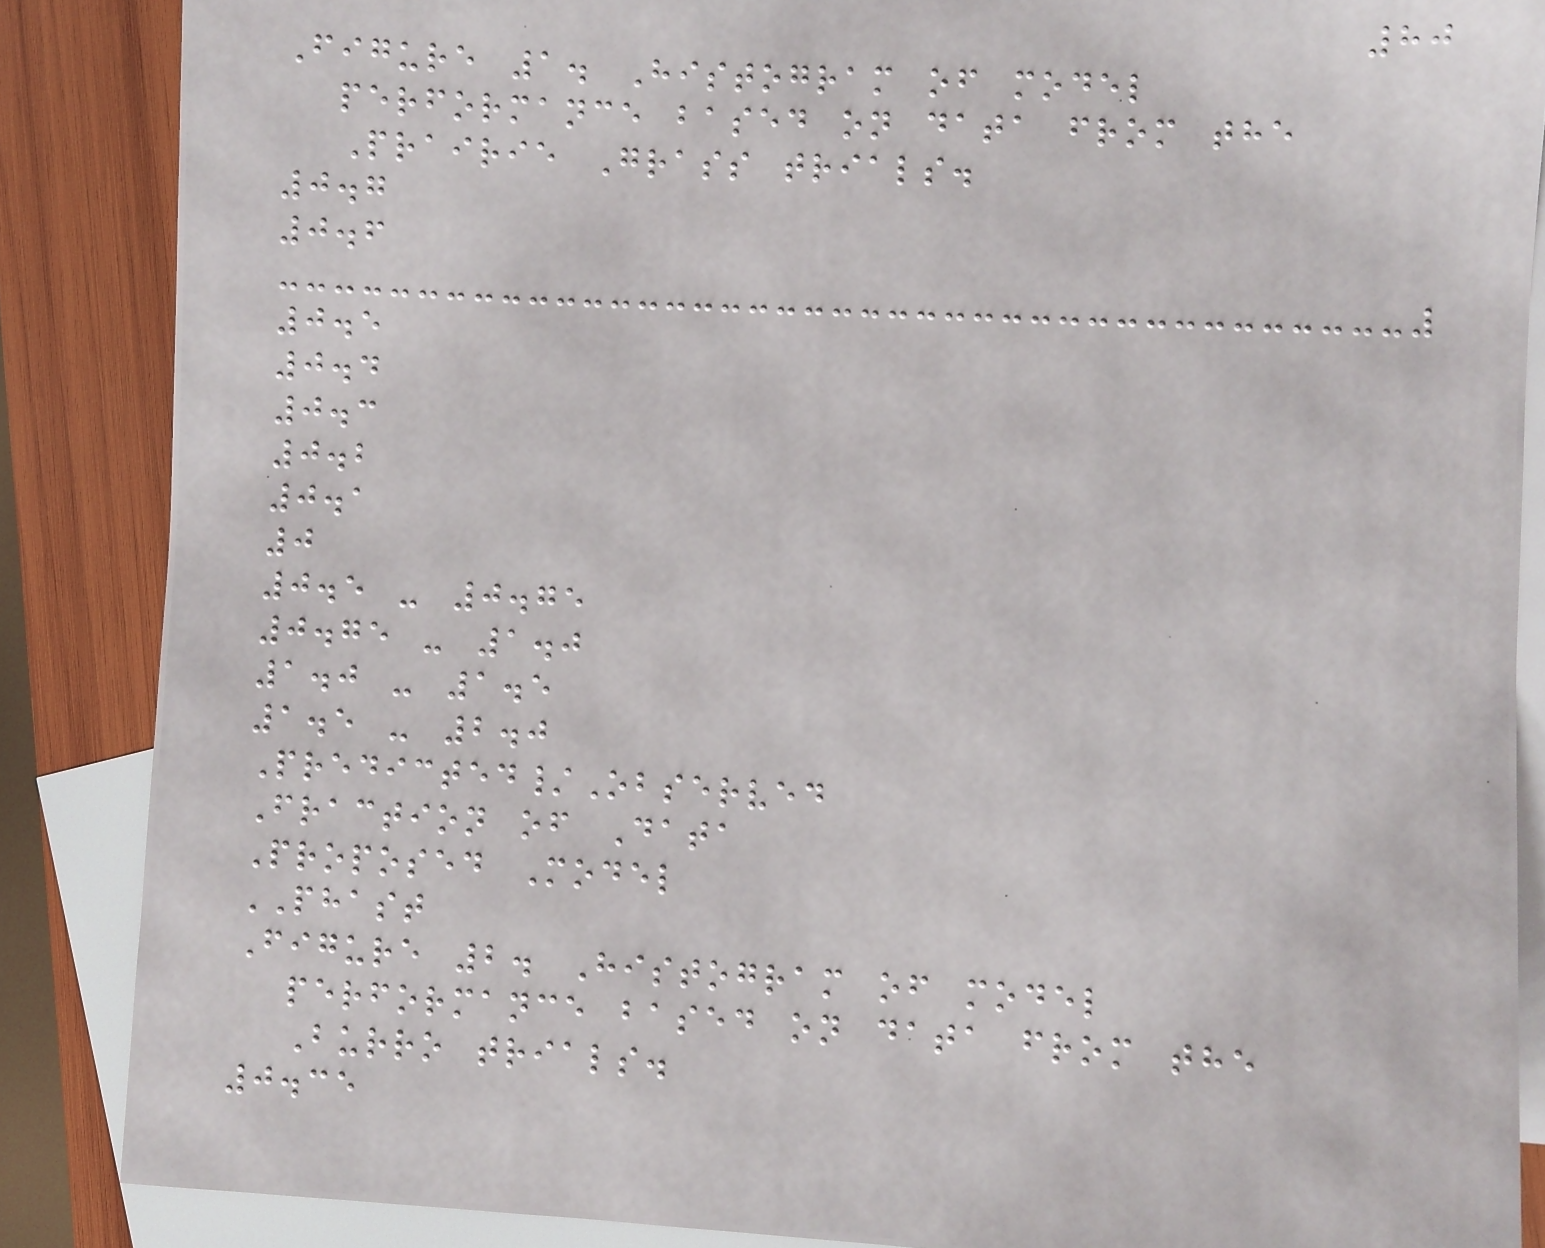80
Figure 1. Histogram of model
performance based on data from the
Prairie Grass trials.
0.7
0.6
0.5
0.4
0.3
0.2
0.1
0
0.5 - 0.75
0.75 - 1.0
1.0 - 1.5
1.5 - 2.0
Predicted/Observed
Fraction of Data
Proposed Model
PHAST
Figure 2. Histogram of model
performance based on data from the
Burro trials.
0.35
